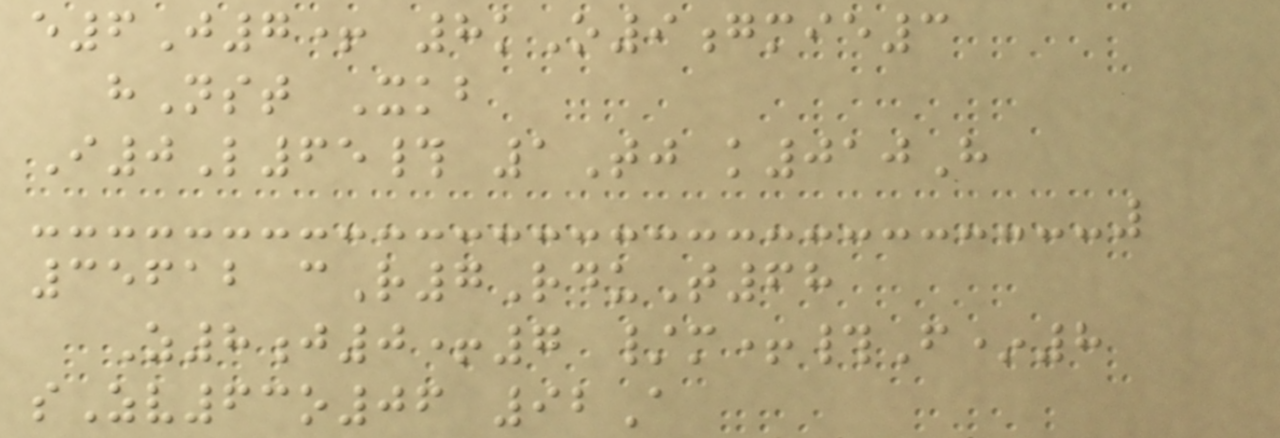e6J7+ 8kO9gmie3
hNst Xkb
I0L65# 1Tj k010H
35612 cR7RduT68
Z8j0+7 /m+#F*8
sZv63o06 92A
